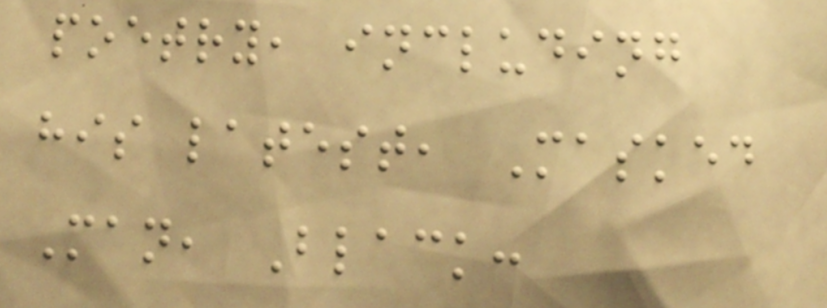poetry, including
his latest, Masked
Man, Black:
